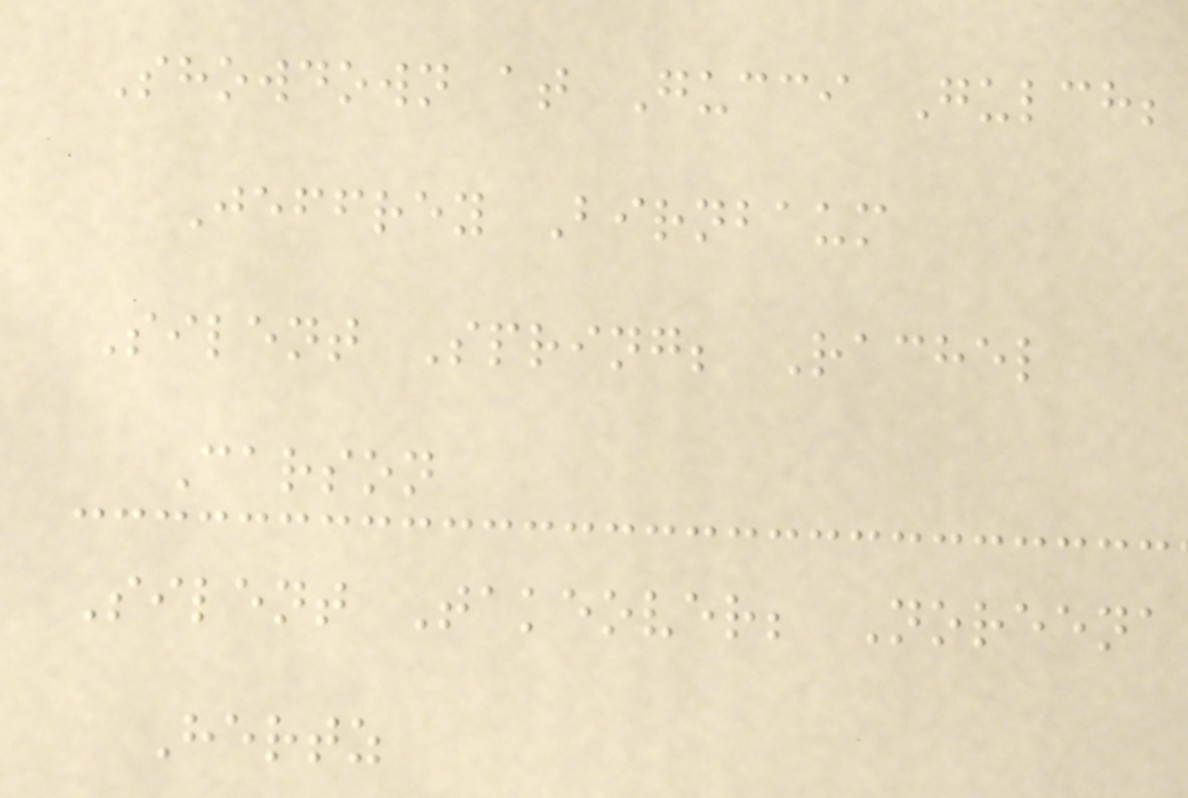Showdown at Gucci Gulch;
Jeffrey Birnbaum
Silent Spring; Rachel
Carson
Silent Takeover; Noreena
Hertz
